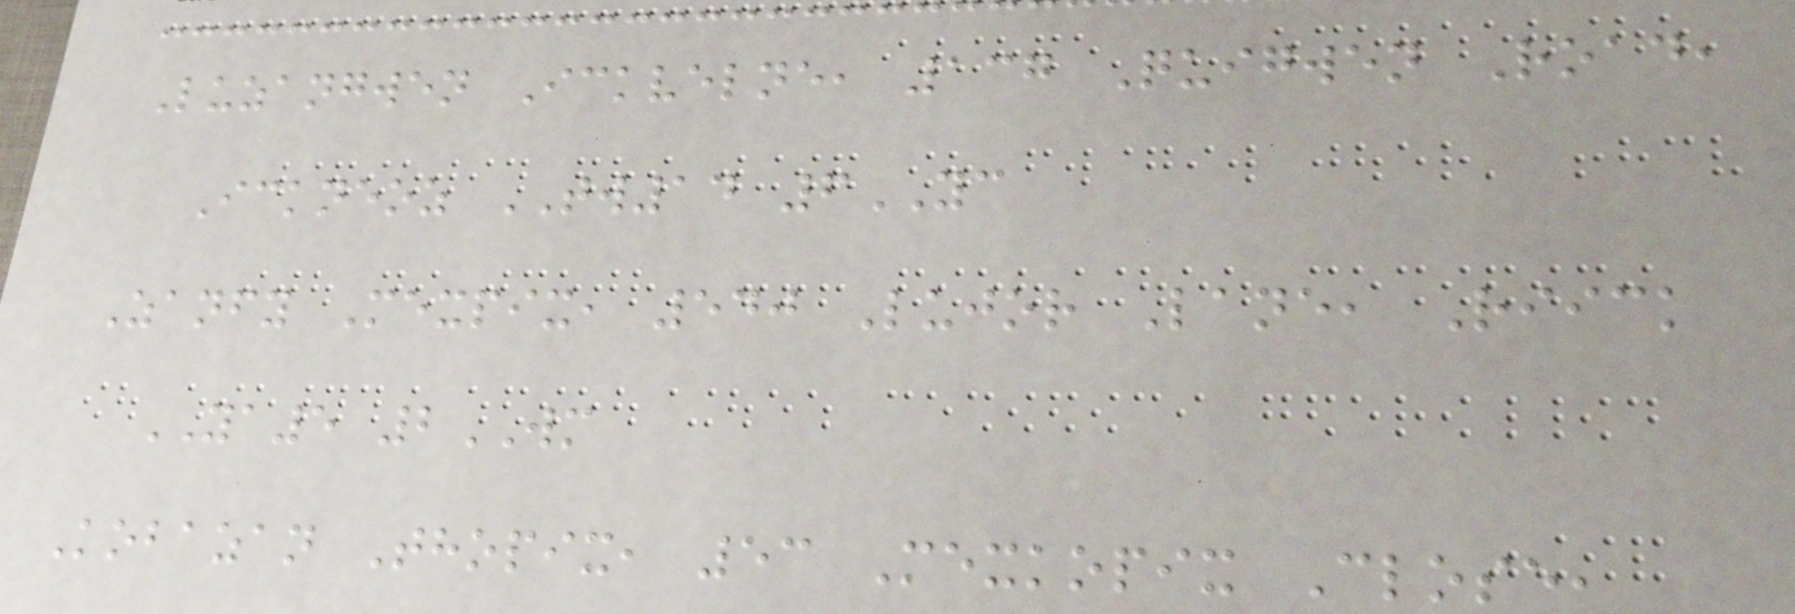Luzangwen Ickvelne, 137 Quigwen Road,
Ickneoz TW14 6YC
Zanfy Mexpix, 540 Lujor Lane, Riick
YA5 2WM
Kobazan Thopix, 53 Mexkopix Close,
